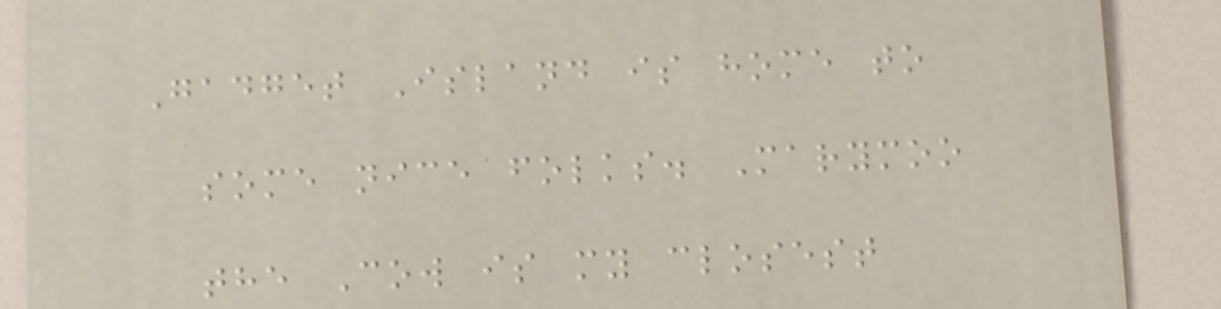Gadget Island is home to
some nice folks. Marymoo
the Cow is my closest
